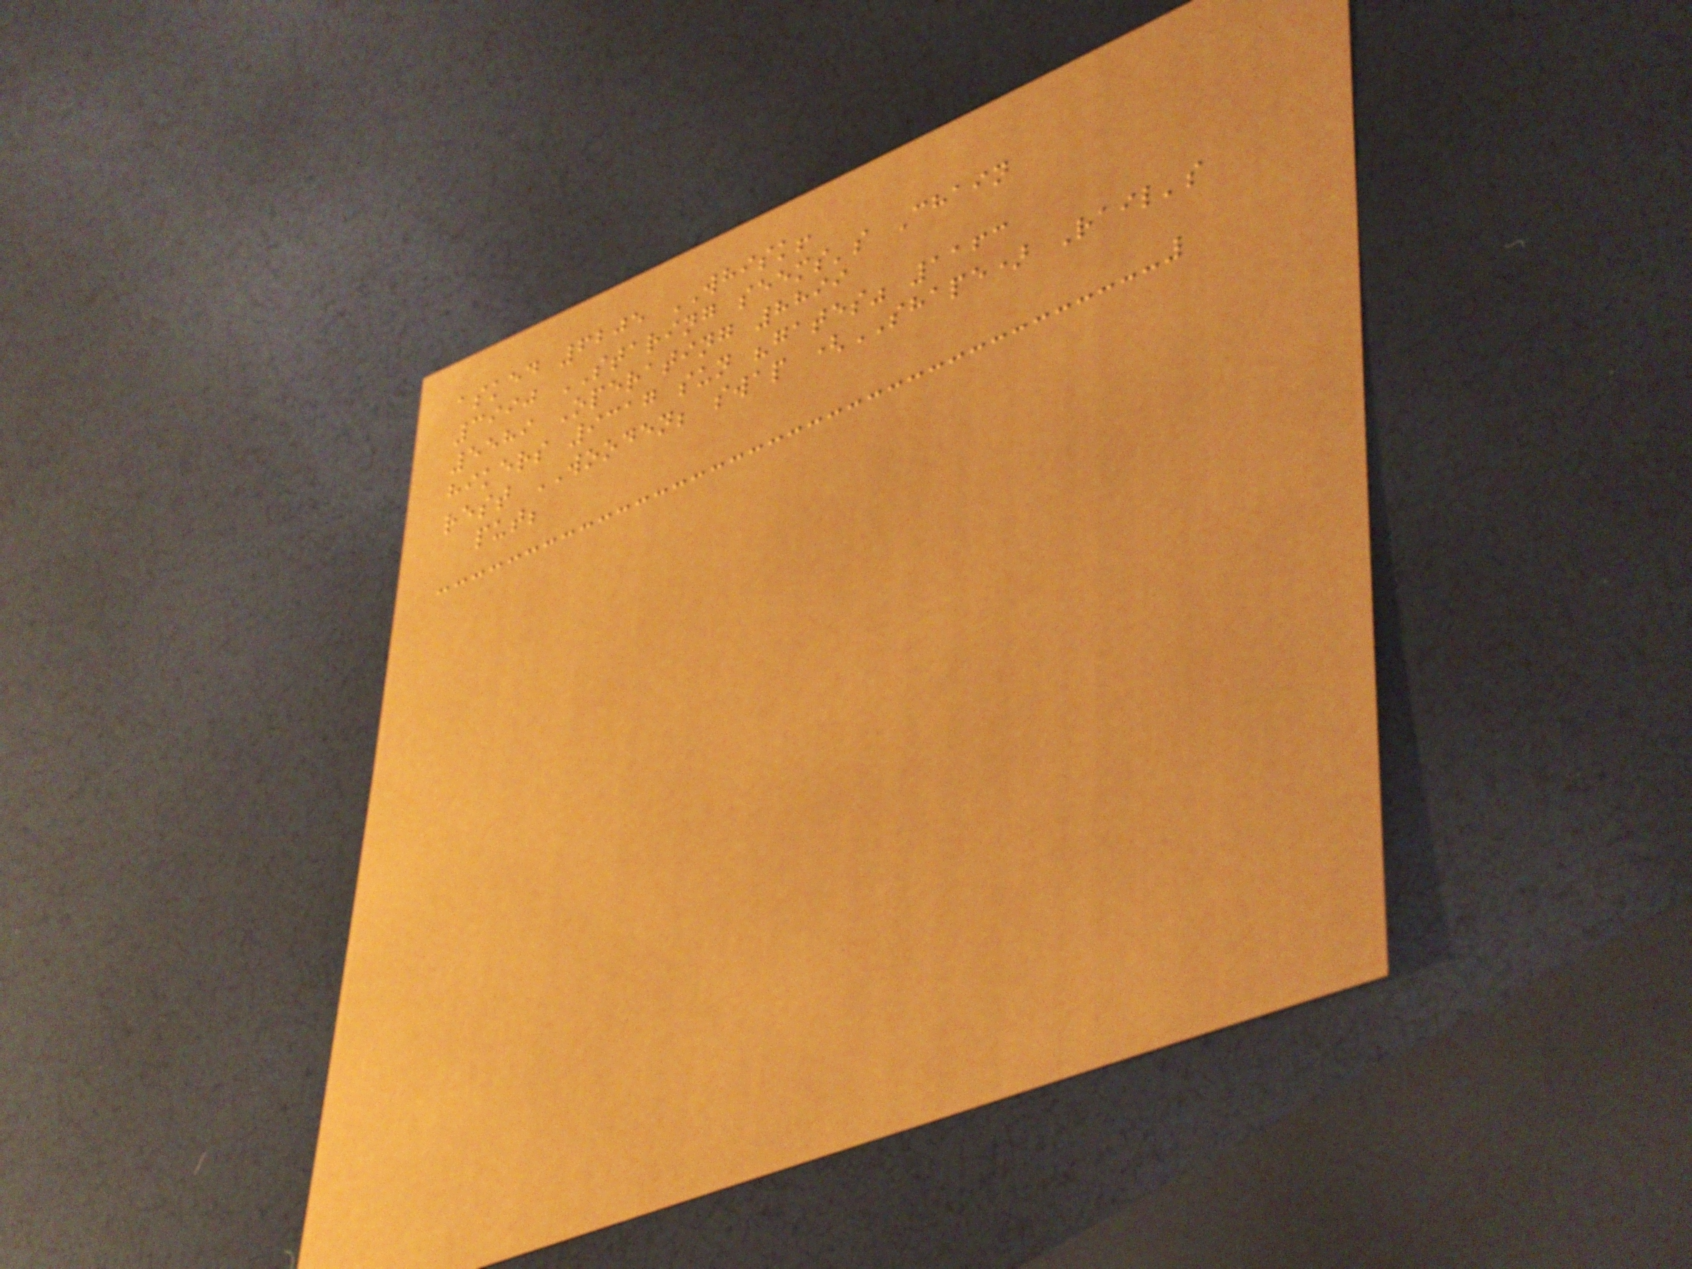asked 6205 WHISK!
3990 STARING seems's Chain
5589 Operating 8899
hikers 9317 sun "gates" 1163
rest WOODEN; swap (SHAPE) Rail's
put;
